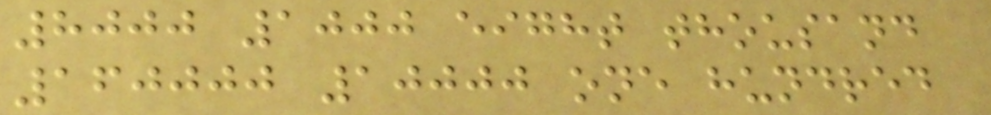8000 1000 eight thousand
160000 10000 one hundred
